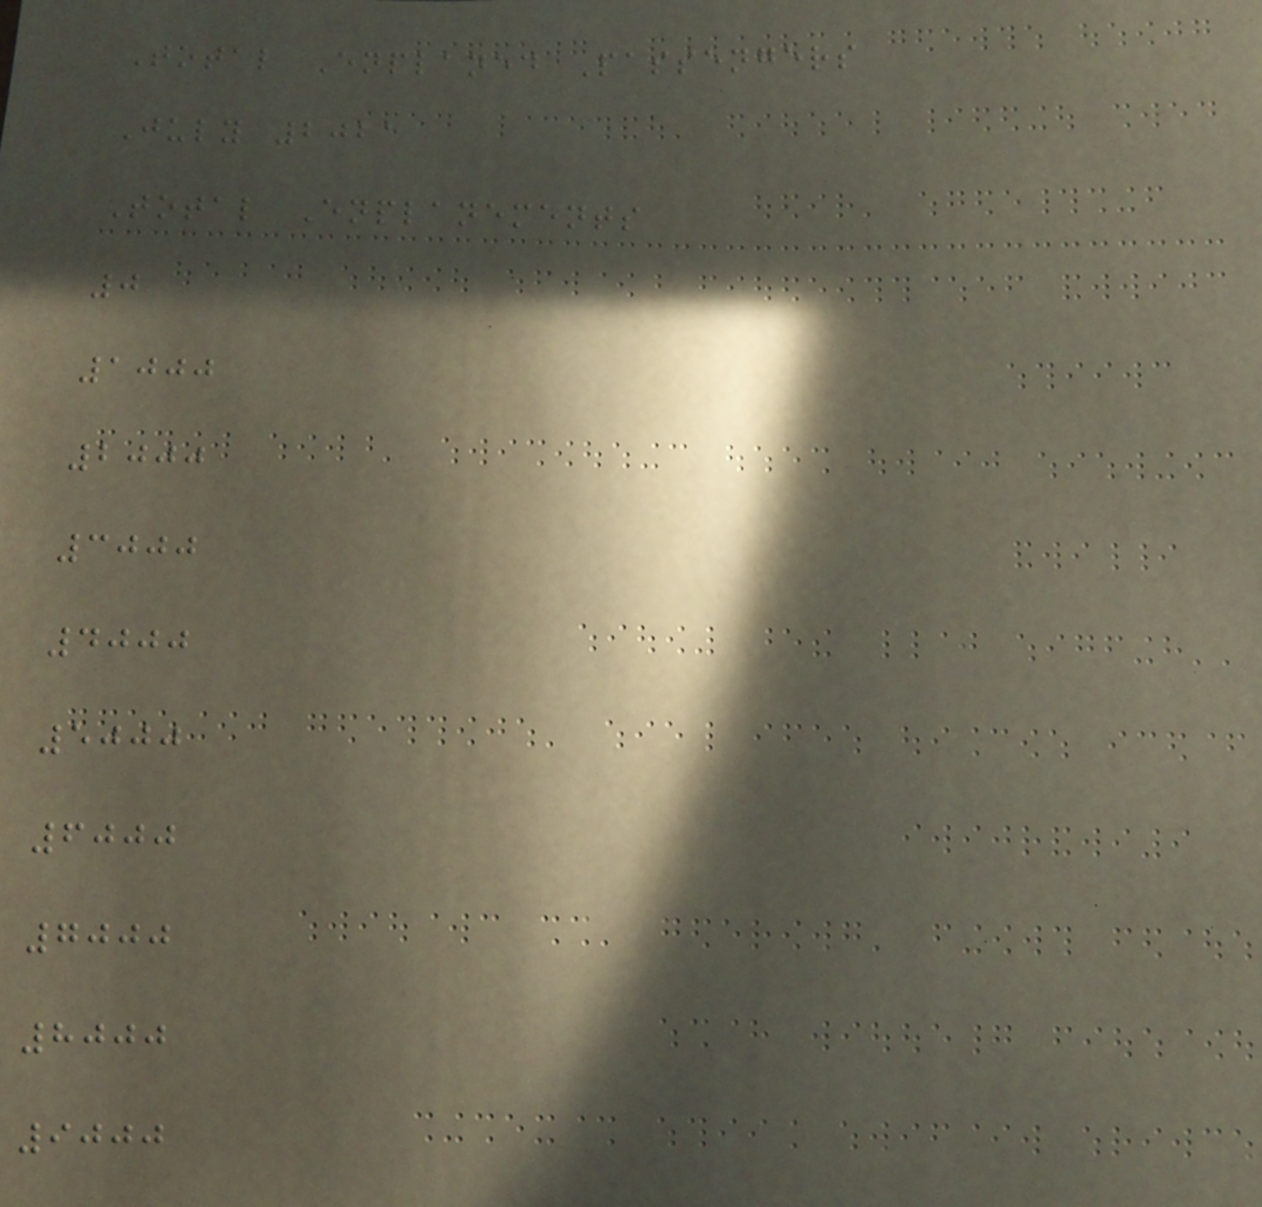Total Enplaned Passengers
July 2021
Total Enplanements
0
1000
2000
3000
4000
5000
6000
7000
8000
9000
